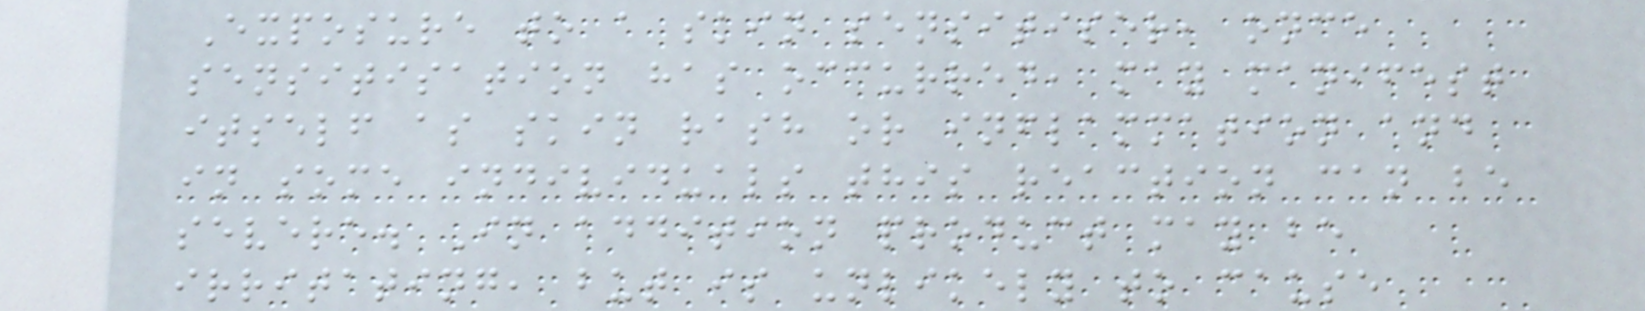Exposure to a skin sensitiser, once
sensitisation has occurred, may manifest
itself as skin rash or inflammation and
in some individuals this reaction can be
severe. In addition product may be
irritating, but is unlikely to cause
